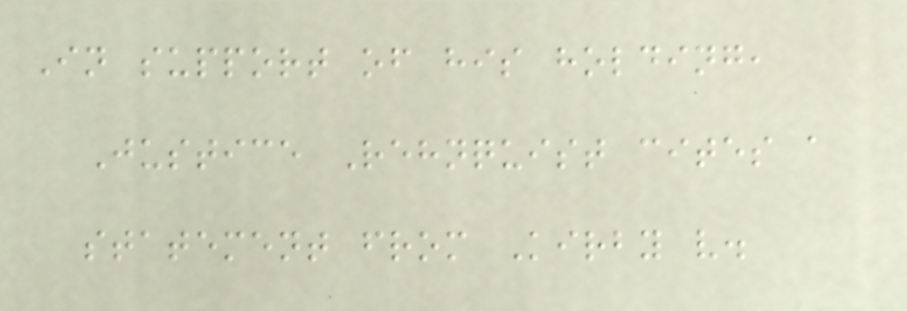In support of his holding,
Justice Rehnquist cites a
statement from Kirby v.
